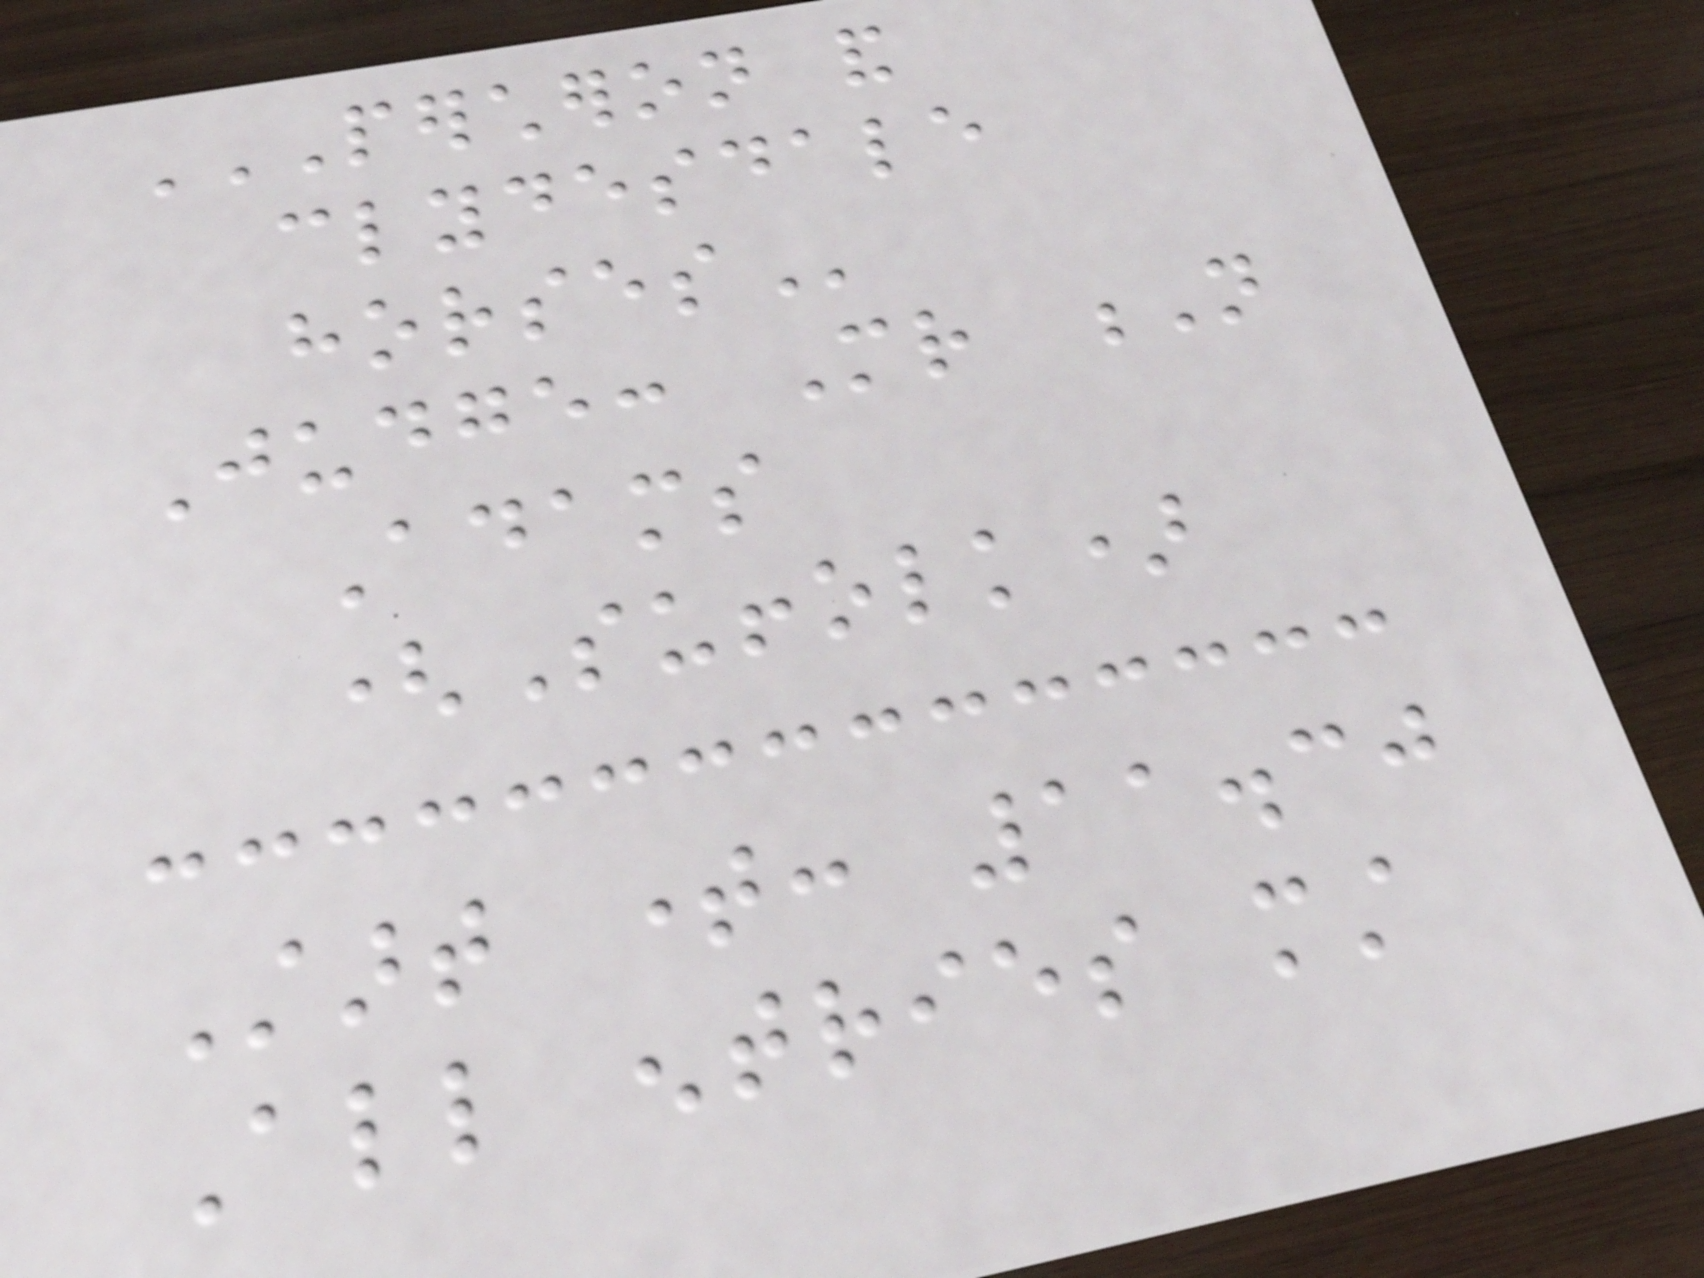PERCHERON AND
CLYDESDALE
HORSES
Judge: Mr N
Adams
(Suffolk)
Start time: 11.30
All entries must
